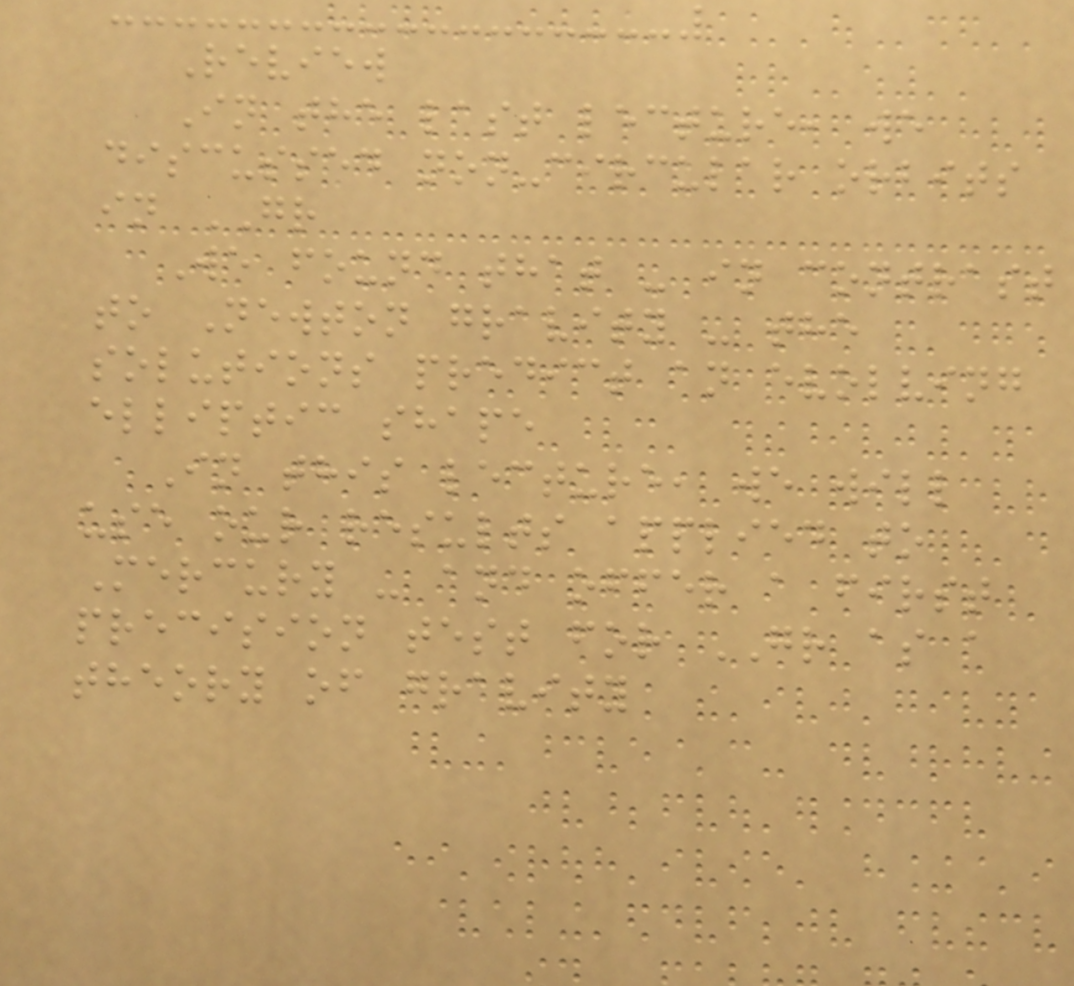Review
In the last lecture, we
discussed non-circular orbits
in GR
We found that - in contrast
to Newton gravity - the
solutions predict an evolving
elliptic shape
In this lecture, we will
use our results applied to
Mercury - and offer a first
precision test for GR as a
theory of gravity
